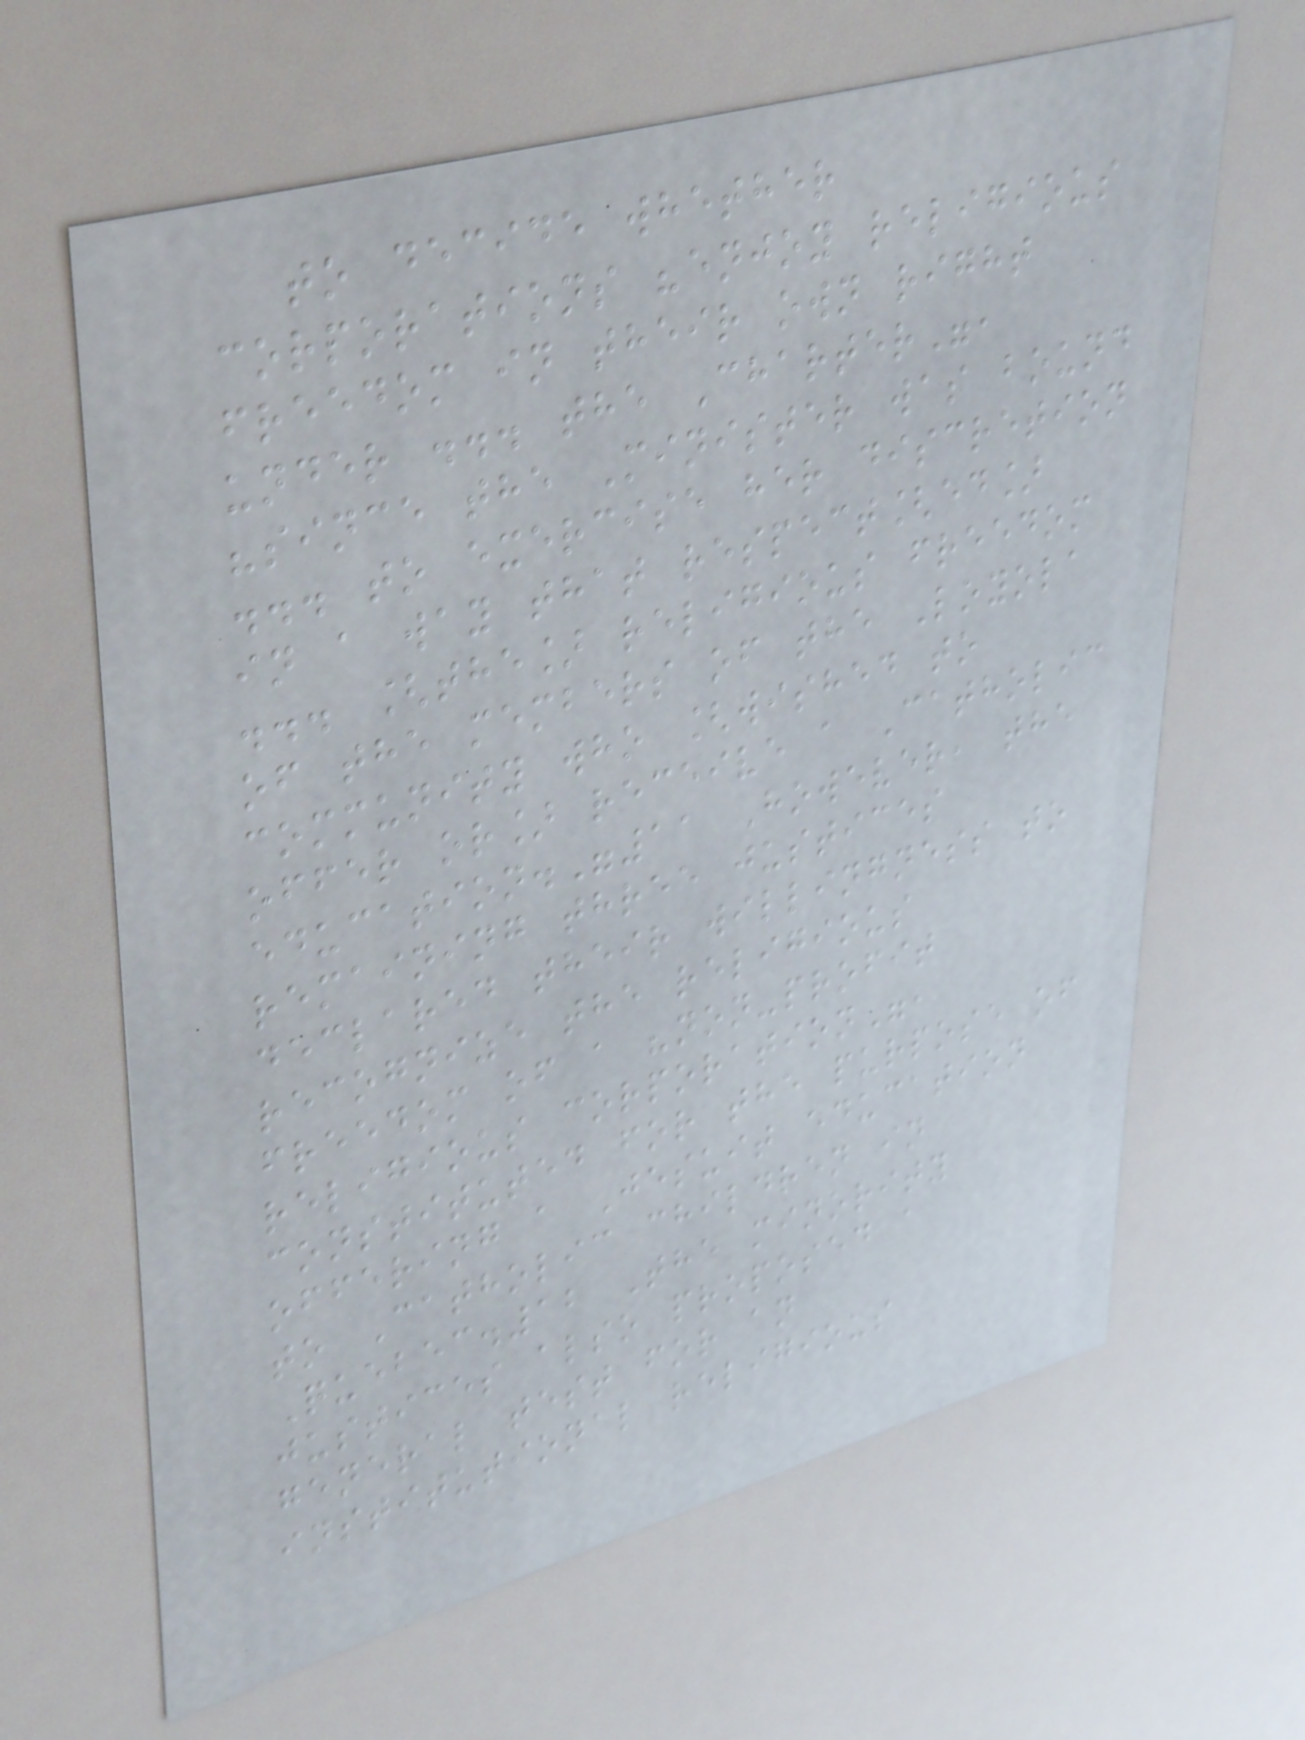to decide whether
corporations "enjoy religious
freedom in their own right
under ... the Charter",
"since the Minister was bound
... to exercise her discretion
in a way that respect[ed]
... [the] religious freedom
of the members of the Loyola
community who [wished to
offer or] receive a Catholic
education."11 However, the
remaining three justices
declared their willingness to
recognize the religious
freedom of a "non-profit
religious corporation",
constituted for the purpose of
offering a Jesuit education
to Catholic children in
Quebec.12 The minority
justices also proposed a
general test for an
institutional religious
